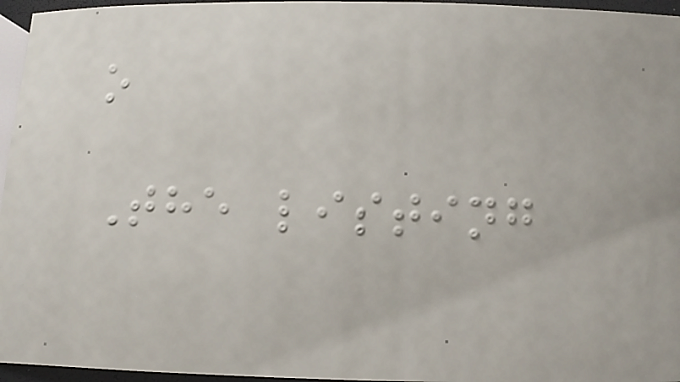o
The listing
